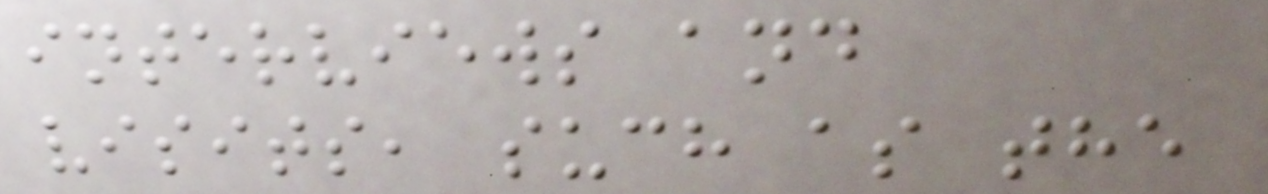interviews and
visits, such as the
